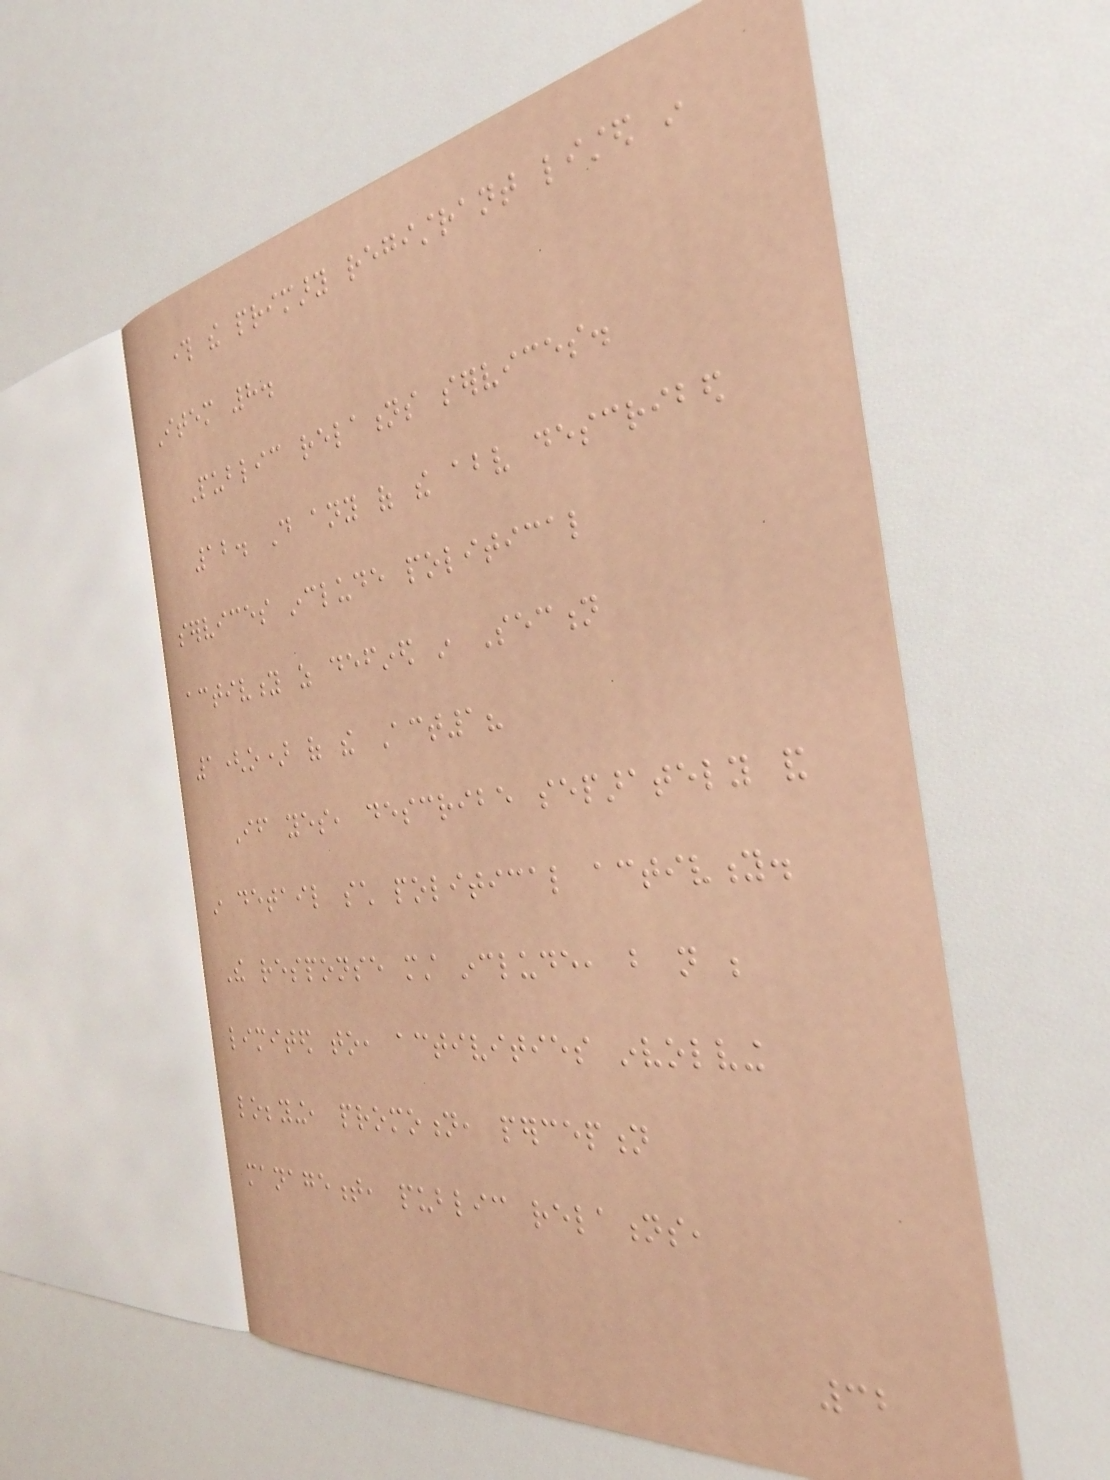through the primary registrant listed in
Item 8.
Public relations services.
12. Do any of the above described
services include political
activity as defined in Section
1(o) of the Act1?
If yes, describe separately and
in detail such political activity.
The response must include, but not be
limited to, activities involving
lobbying, promotion, perception
management, public relations,
32
